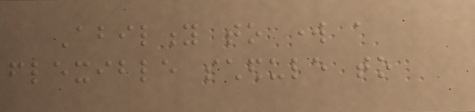Ability to work a
flexible schedule to
